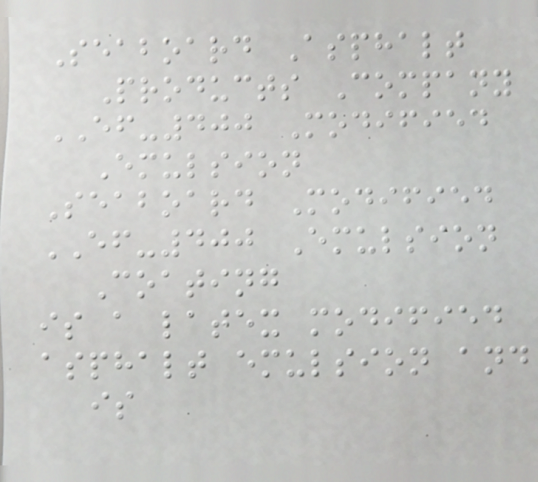Seaboard Asphalt
Products Company
EF-400 Modified
Emulsion
Seaboard Modified
EF-400 Emulsion
Coating
is a latex modified
asphalt emulsion and
is
